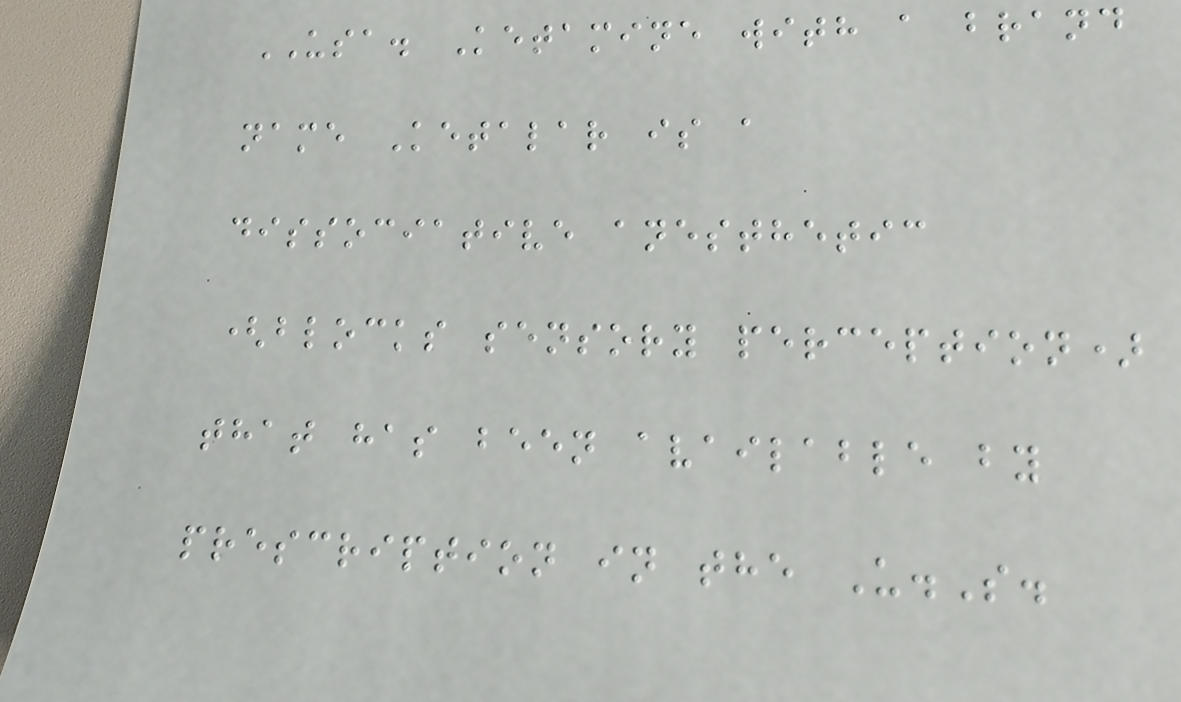USA. Ketamine with a brand
name Ketalar is a
dissociative anesthetic
(blocks sensory perception)
that has been available by
prescription in the U.S.
